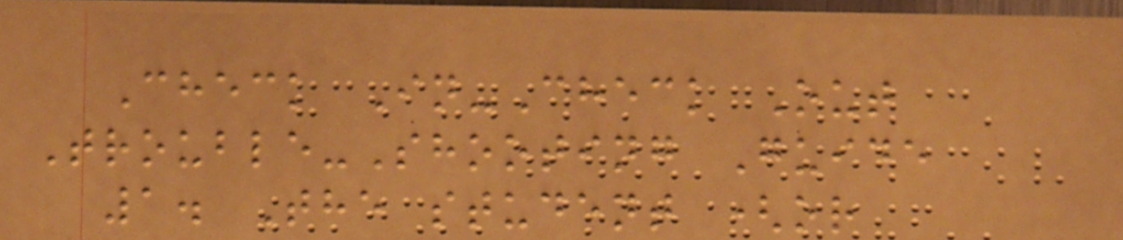Check In-Check Out
Trouble-Shooting Guide
1. The student (or
